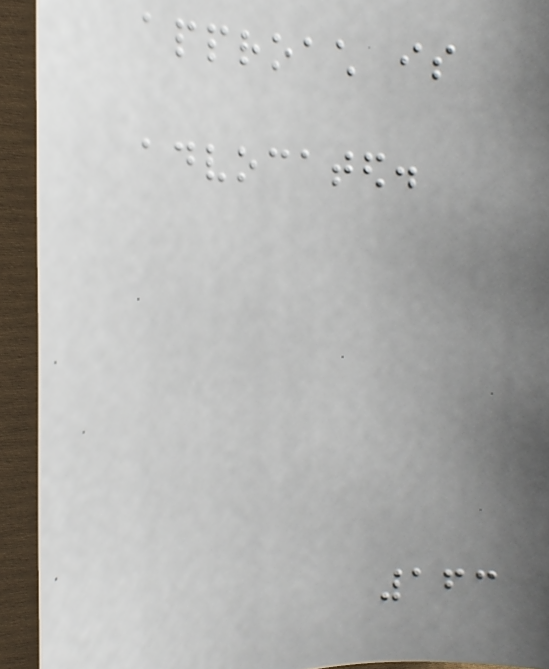approach is
advocated.
163
